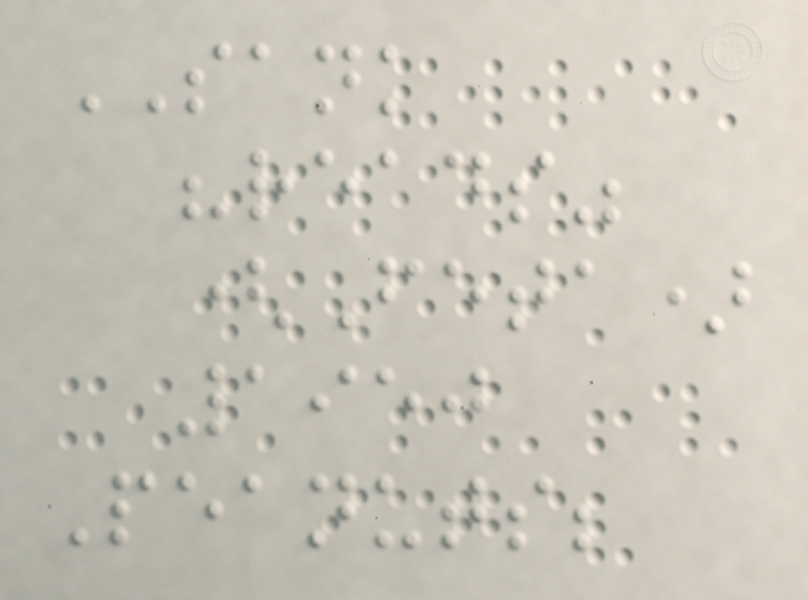SANK
"reads"
(Feta)
1950
Peanuts;
